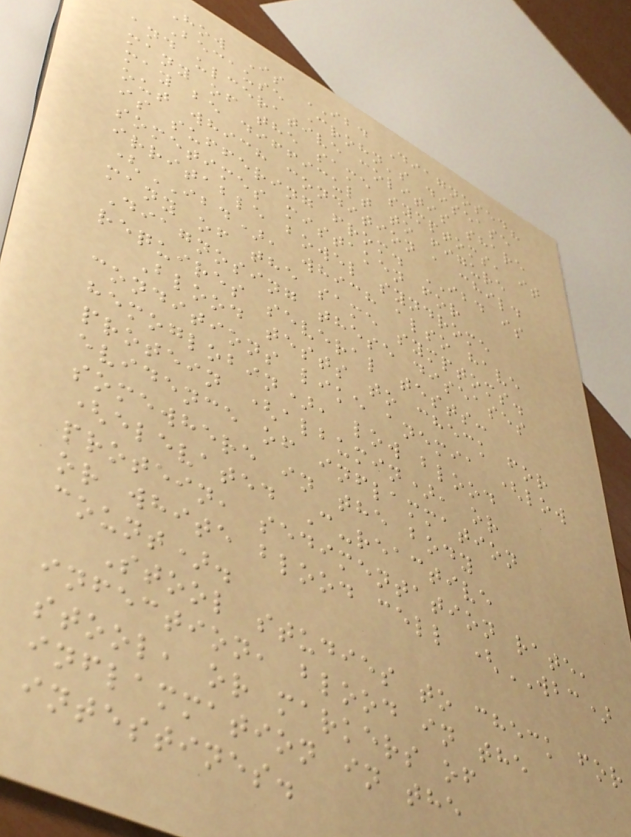How Is IBD Diagnosed?
Because Crohn's disease
and ulcerative colitis share
many of the same symptoms, it
may be difficult to figure
out which condition a child
is suffering from. IBD is
sometimes mistaken for
irritable bowel syndrome
(IBD), which also have
many of the same symptoms.
Diagnosing these diseases
requires several tests:
Blood tests to check for
conditions like anemia (low
hemoglobin), low blood
protein (albumin), or
evidence of inflammation
somewhere in the body
(elevated C-reactive
protein, sedimentation rate,
or white blood cell (WBC)
count).
Stool studies to check for
infection, blood in the
stool, or markers of
inflammation in the
intestines.
